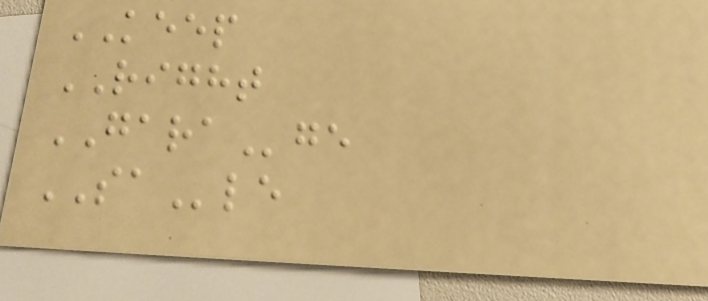KEEP
RIGHT
GARAge
SAle
